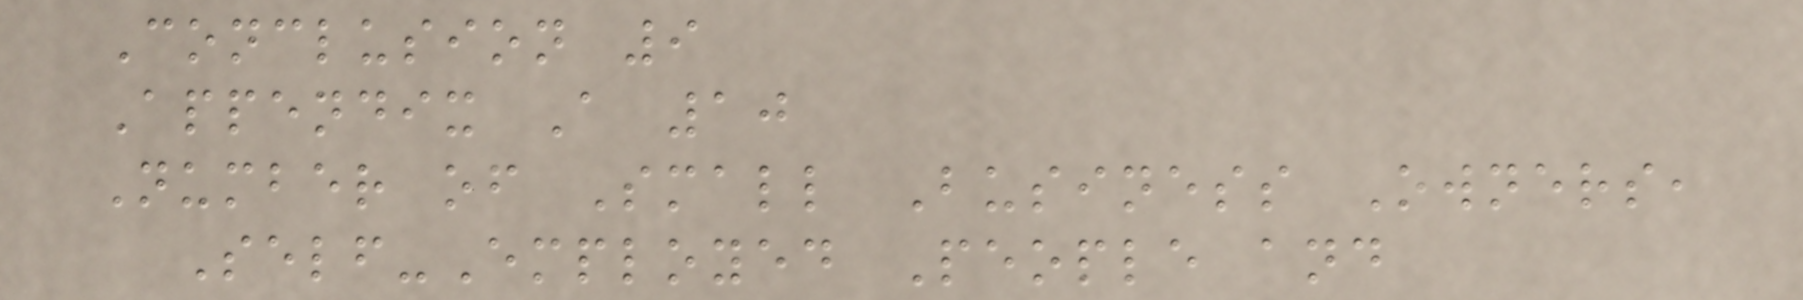Conclusion 9
Appendix A 10
Number of Small Business Owners,
Self-Employed People and
